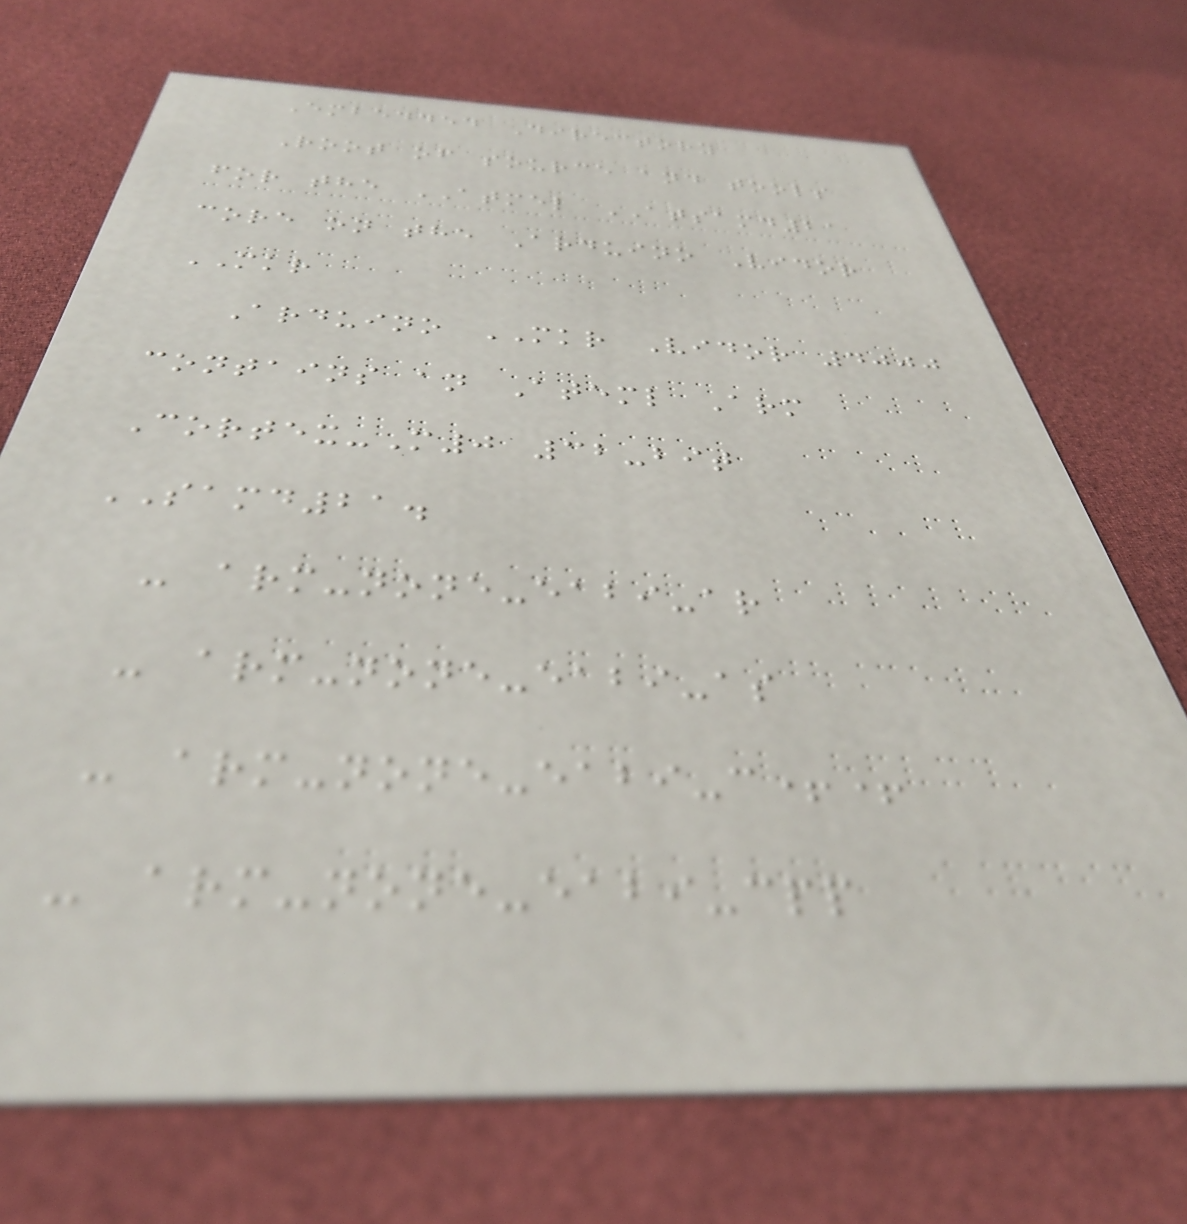Embedded Directory
Root of source and tools
for the ATMEL ATSAMD21
core on the Arduino Vidor
MKR
Arduino MKR Vidor 4000
contains an Ateml Arm
Cortex-M0 32-bit
SAMD21.
- arm-none-eabi-ar
- arm-none-eabi-as
- arm-none-eabi-c++
- arm-none-eabi-cpp
